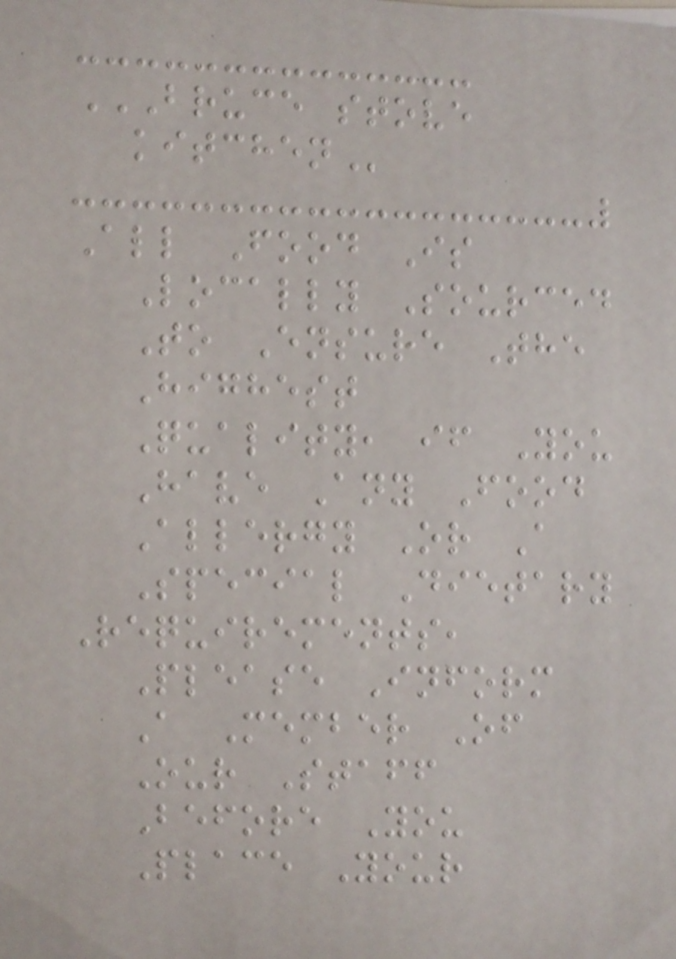BRUCE STOVE
KITCHEN
All Food Is
Locally Sourced
To Ensure The
Highest
Quality, if You
Have Any Food
Allergy Or A
Special Dietary
Requirements,
Please Inform
A Member Of
Our Staff
Before You
Place Your
